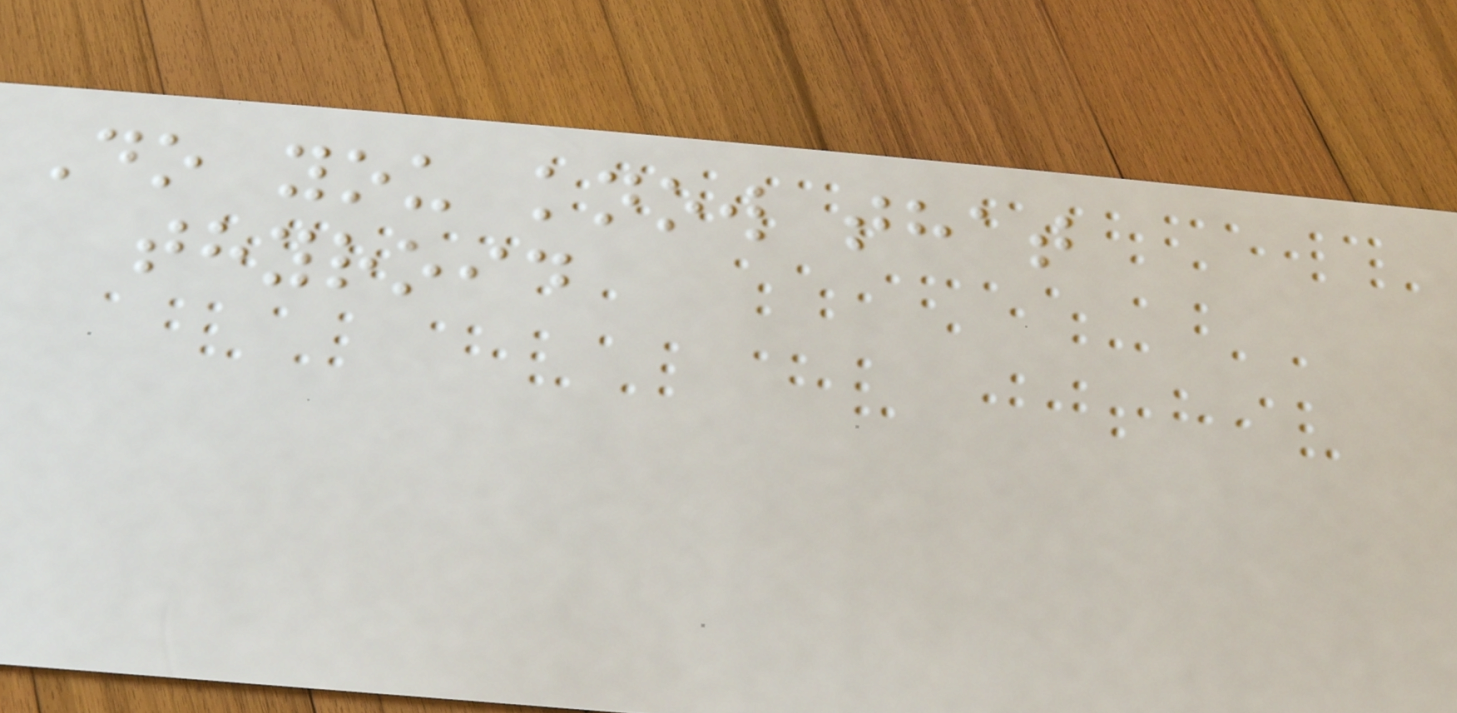Do you know that
thyroid
